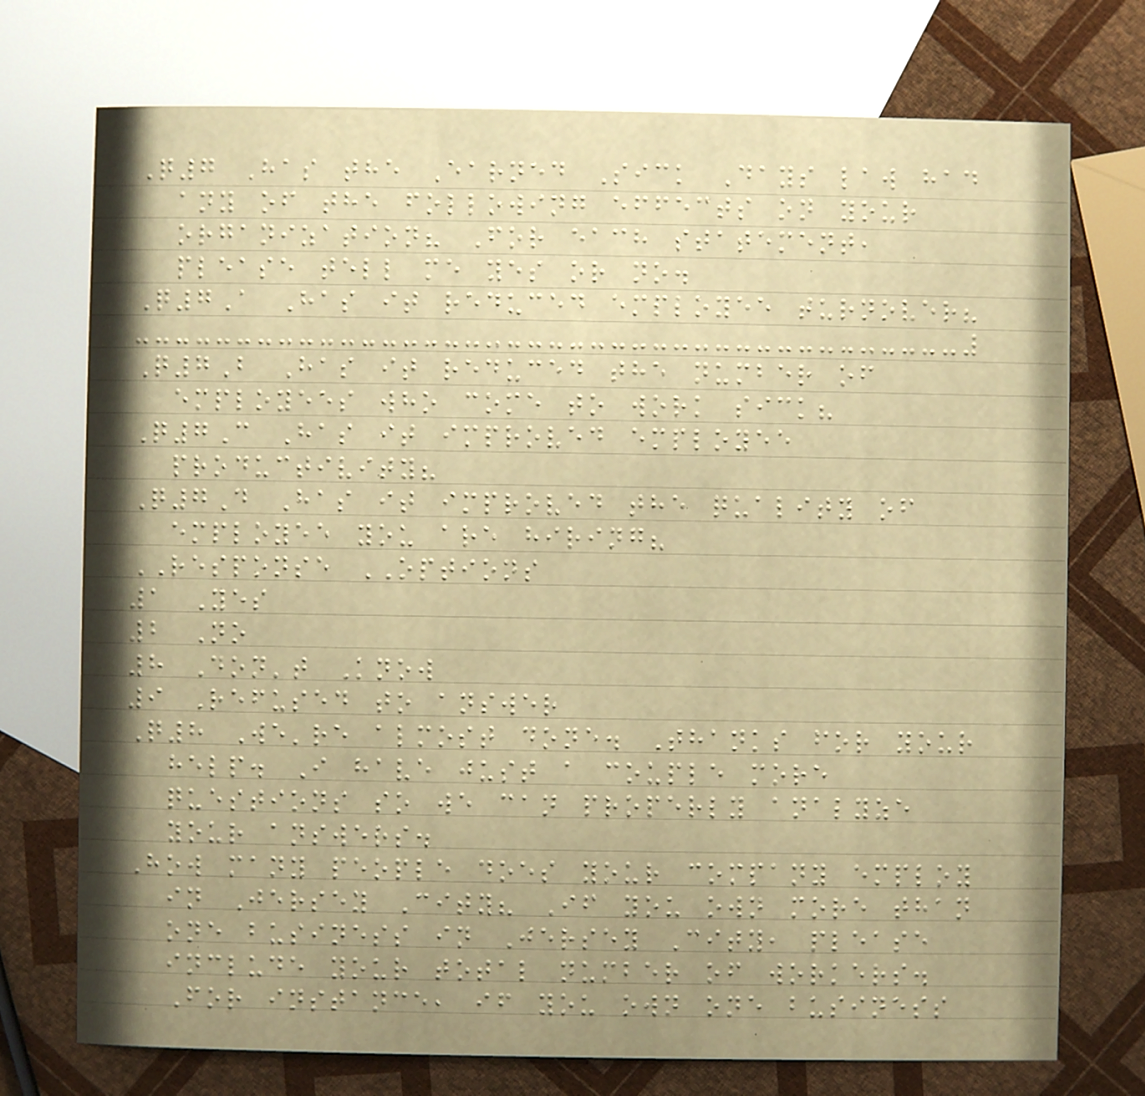Q7 Has the Earned Sick Days law had
any of the following effects on your
organization? For each statement,
please tell me yes or no.
Q7A Has it reduced employee turnover?
Q7B Has it reduced the number of
employees who come to work sick?
Q7C Has it improved employee
productivity?
Q7D Has it improved the quality of
employee you are hiring?
RESPONSE OPTIONS
1 Yes
2 No
8 Don't Know
9 Refused to answer
Q8 We're almost done. Thanks for your
help. I have just a couple more
questions so we can properly analyze
your answers.
How many people does your company employ
in Jersey City? If you own more than
one business in Jersey City, please
include your total number of workers.
For instance, if you own one business
